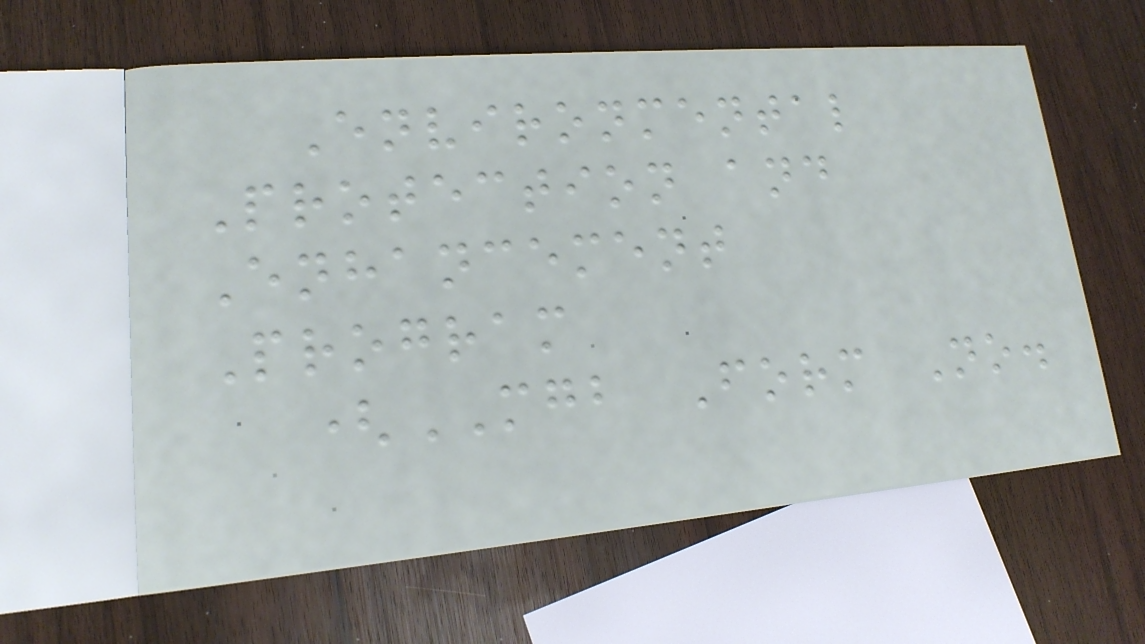Environmental
Protection and
Enhancement
Program
(MGB Form No.
